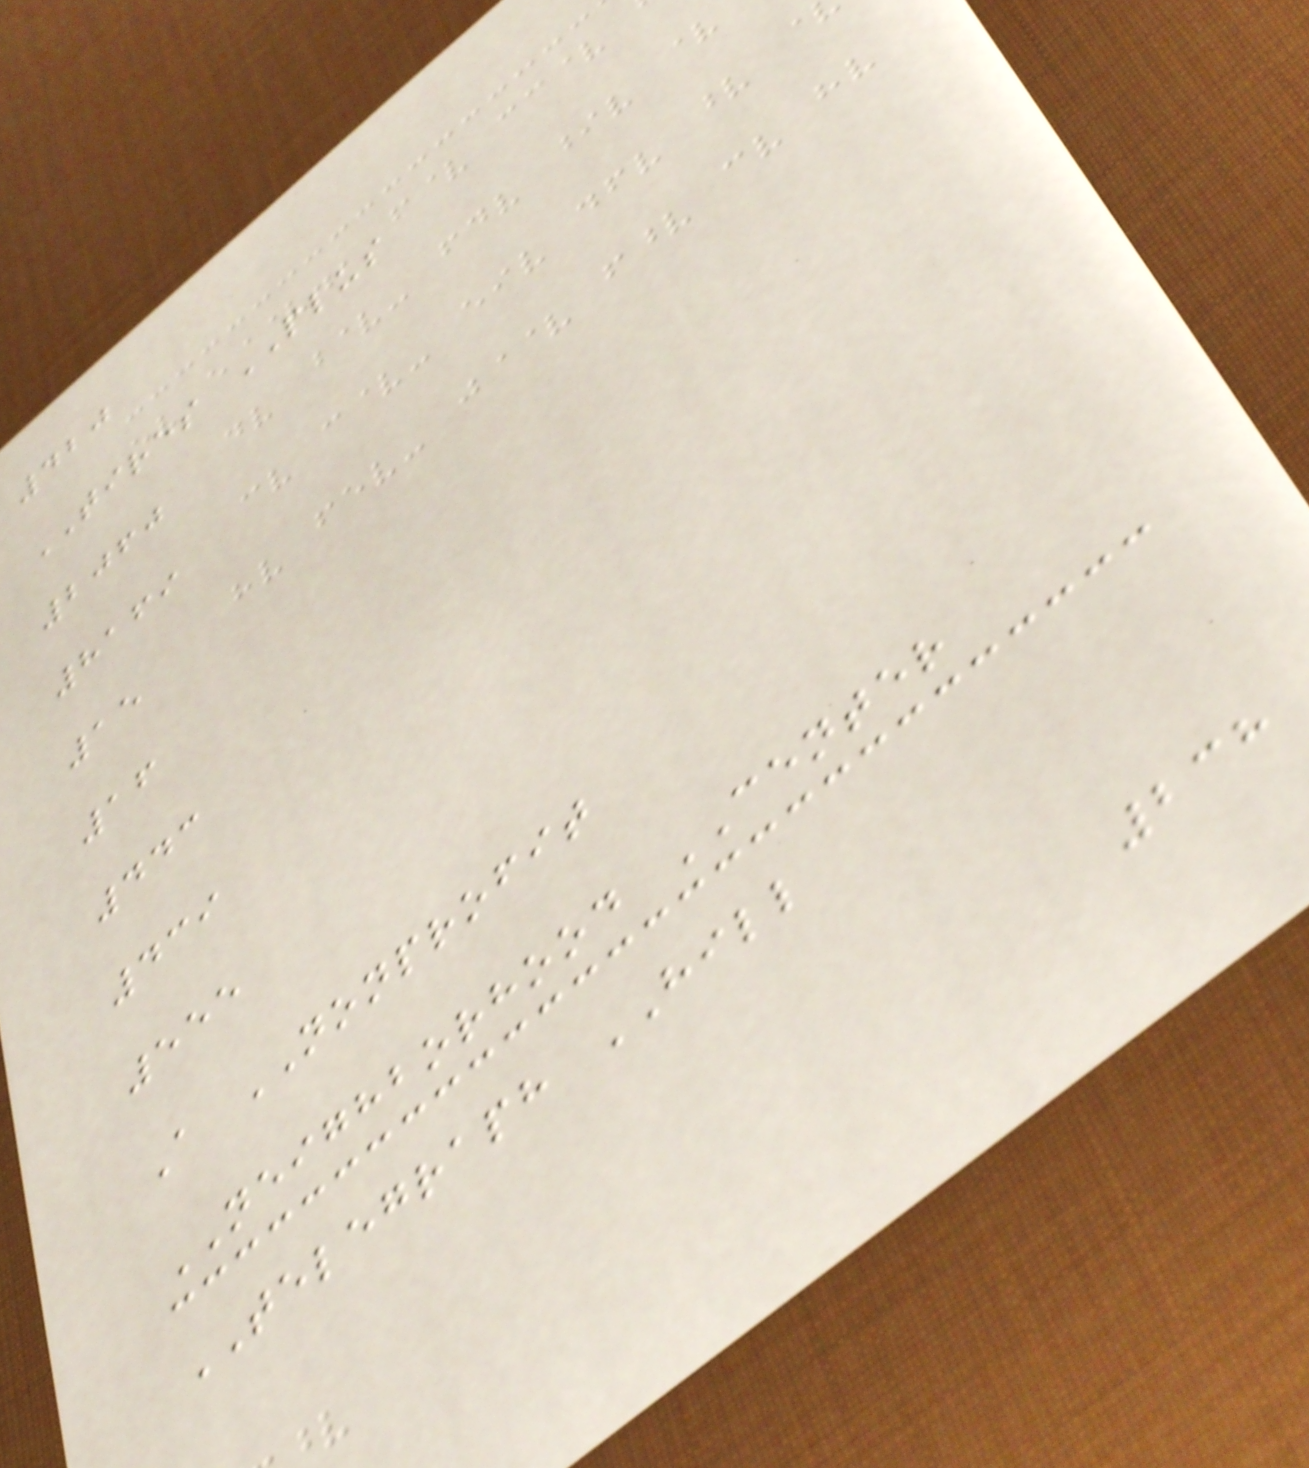420
TIRES PLUS
2060
8169
15
16
443
439
555
A NONPROFIT
NEIGHBORHOOD CENTER
TELEGRAPH HILL
238
